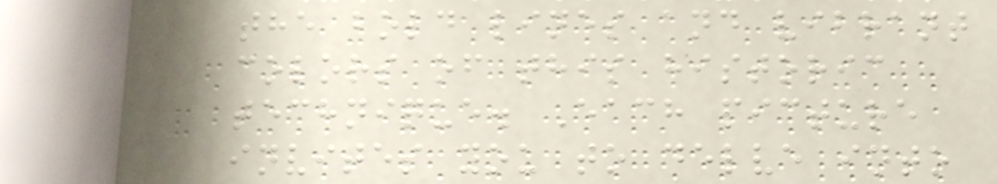the bold lines and vibrant
colors of this historic
technique. Each picture
invites you to delve into
